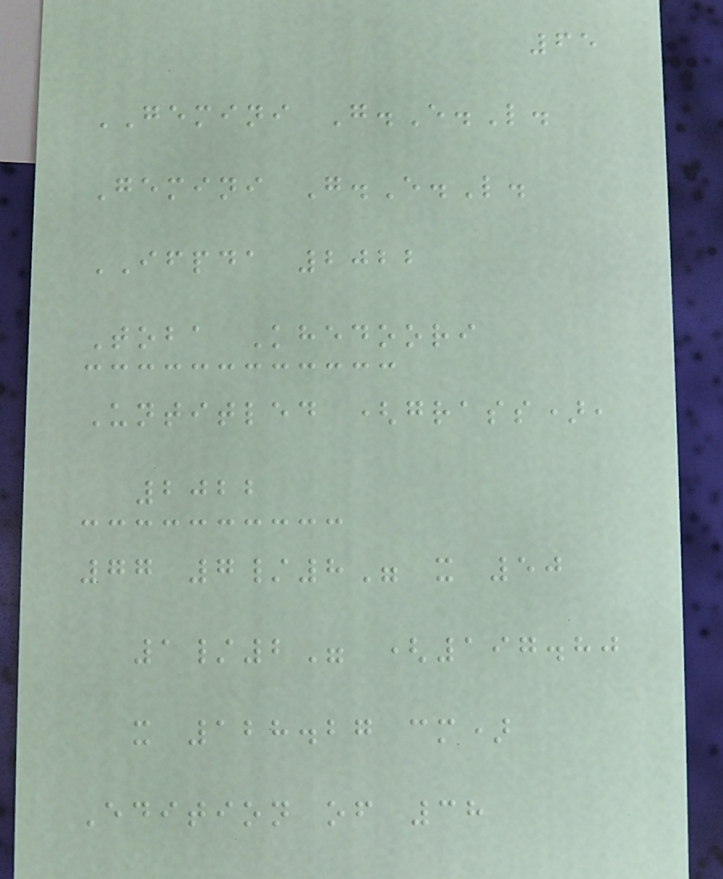65
GEMINI G.E.L.
Gemini G.E.L.
IFPDA 2022
Toba Khedoori
Untitled (grass),
2022
77 7/8" x 50
1/2" (197.80
x 128.27 cm)
Edition of 38
